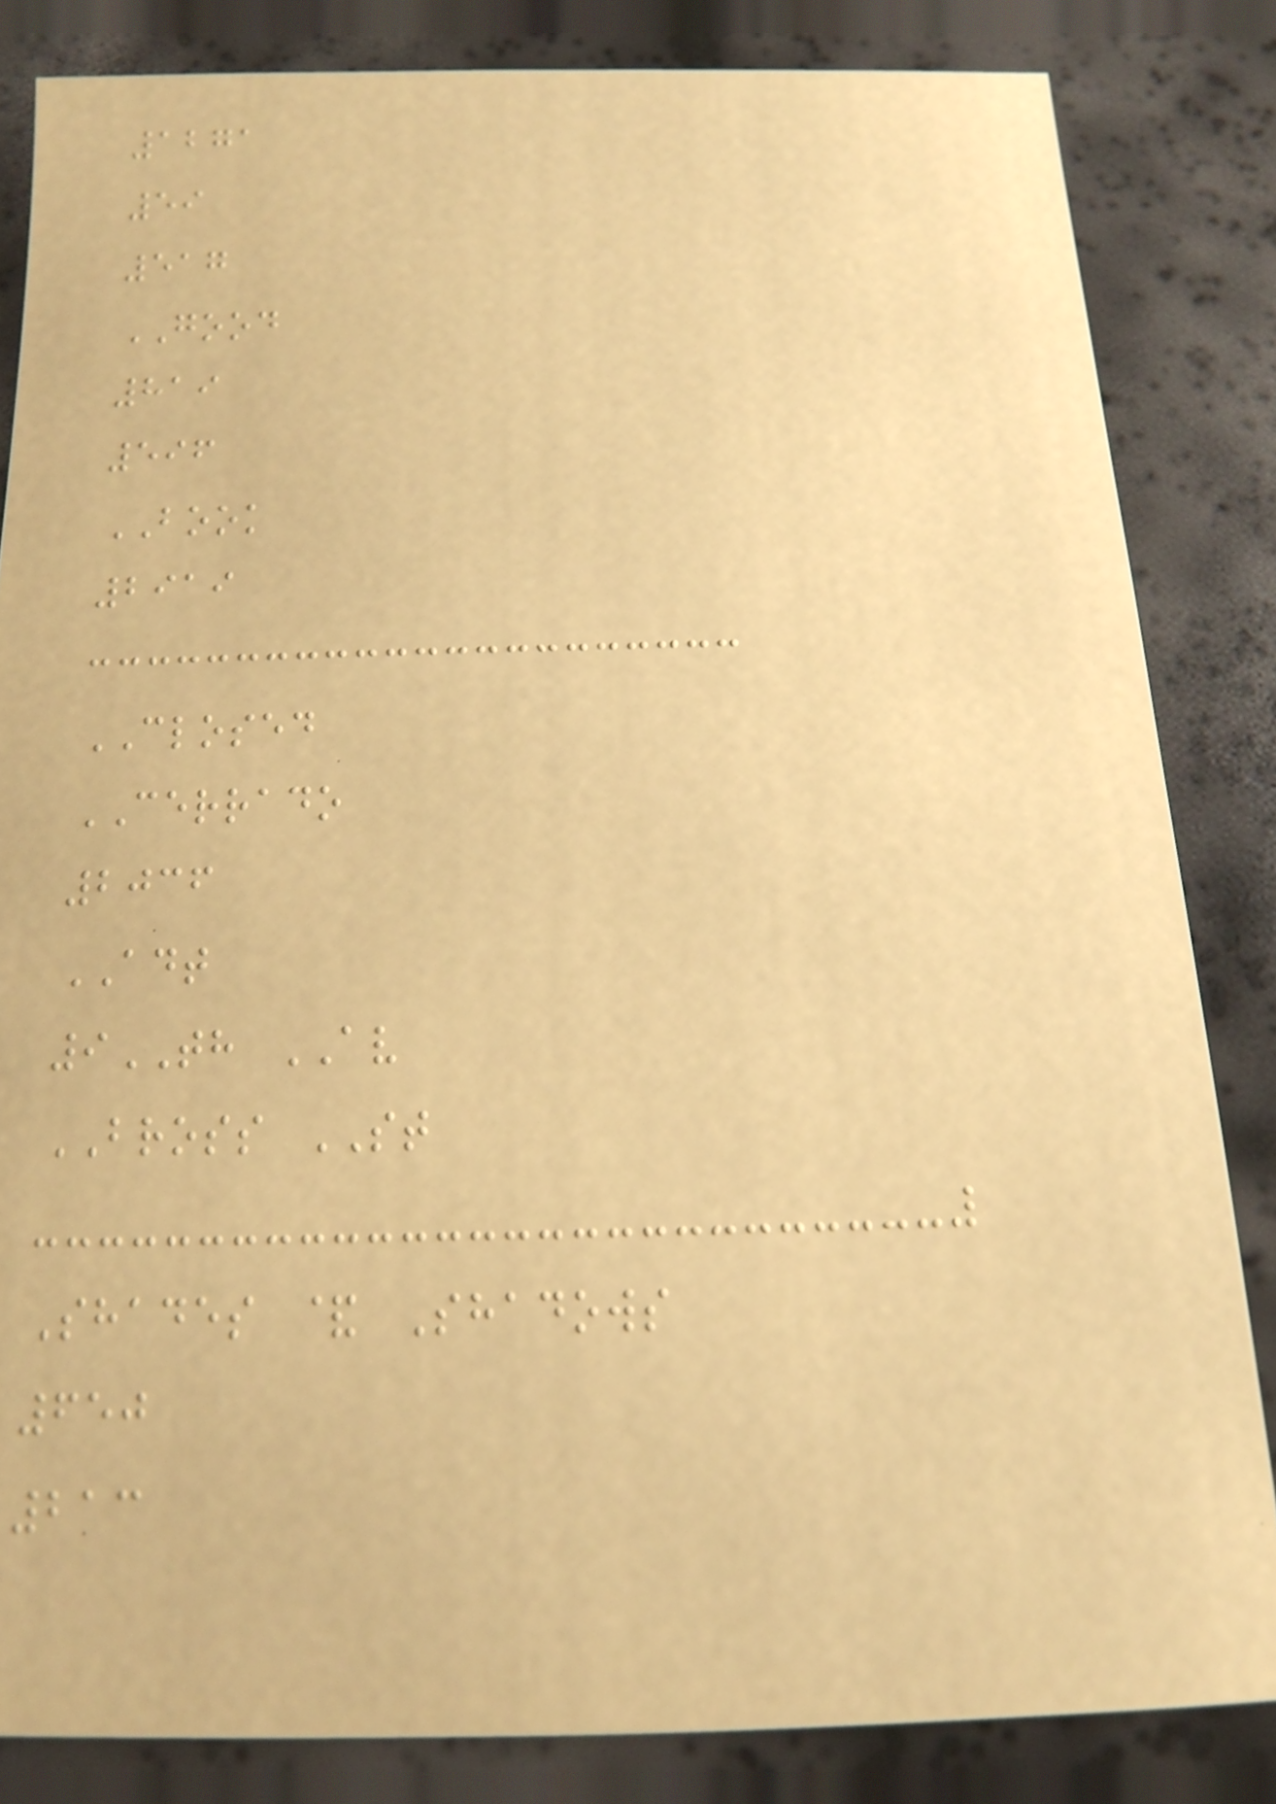1271
59
517
GOOD
819
596
BOOK
2919
CLOSED
CERRADO
2036
ADT
9TH AV
BROSS ST
Shades & Shadows
650
213
